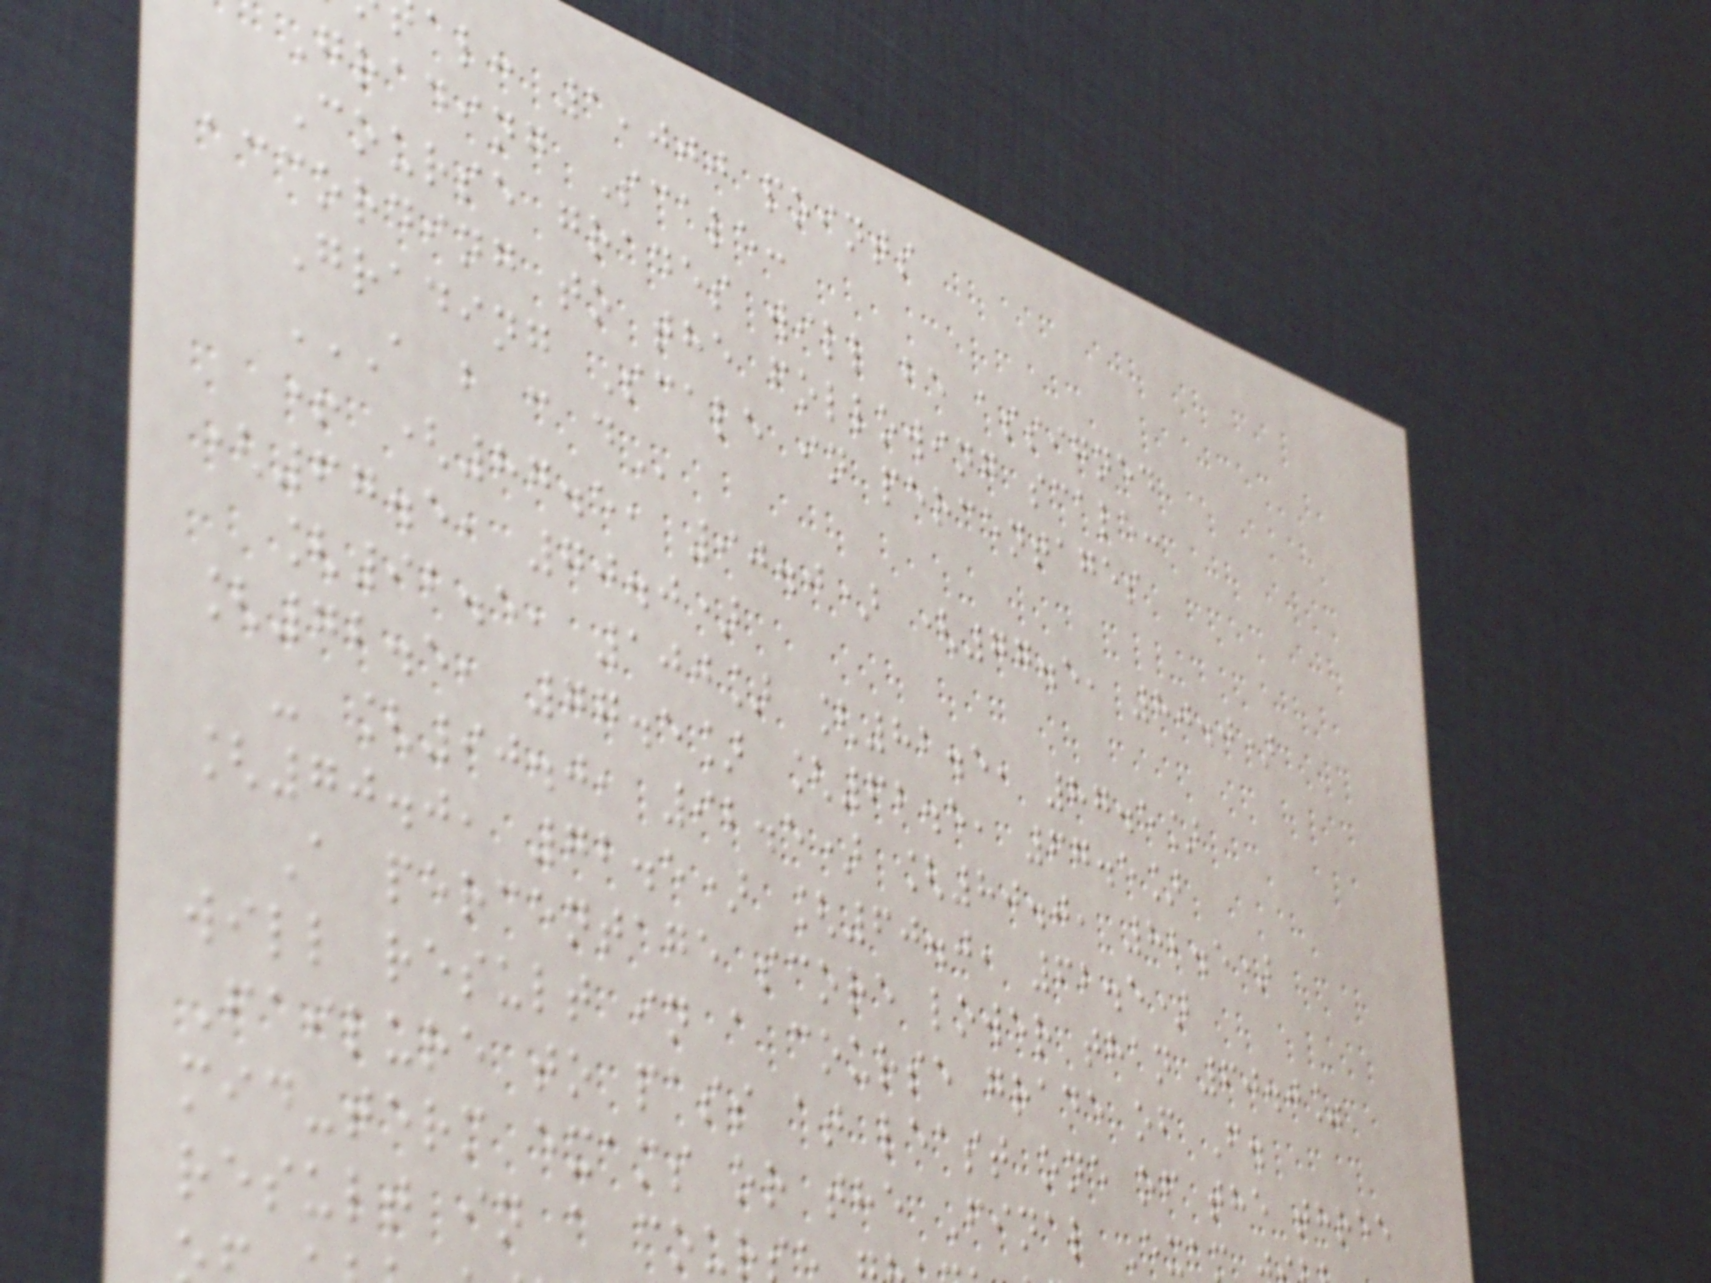al: 1,000 points
Grading Scale:
Course grades will be assigned
according to the following scale:
Grading Scale in percentages
A B C D
+ (87.5, 90.0) (77.5, 80.0)
(67.5, 70.0)
[92.5, 100] [82.5, 87.5]
[72.5, 77.5] [62.5, 67.5]
- [90.0, 92.5) [80.0, 82.5)
[70.0, 72.5) [60.0, 62.5)
A percentage score lower than 60.0%
will result in a course grade of F.
Failure to pass at least one of the three
mid-term exams or the Final Exa
result in a cour
